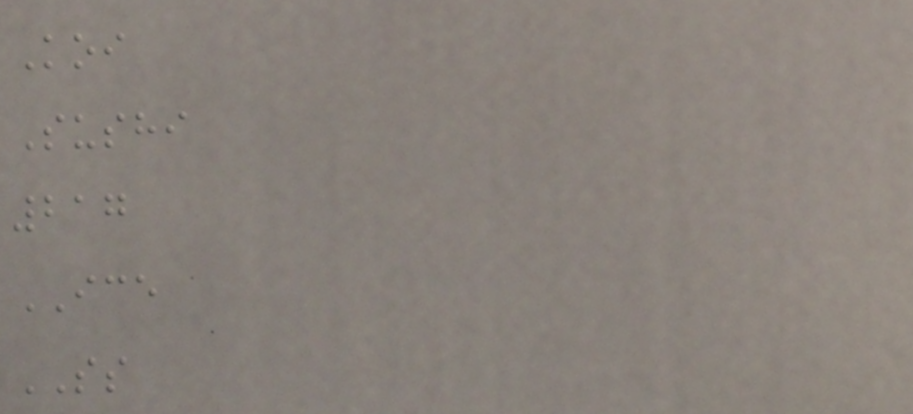Koi
Sushi
217
ICE
SS
